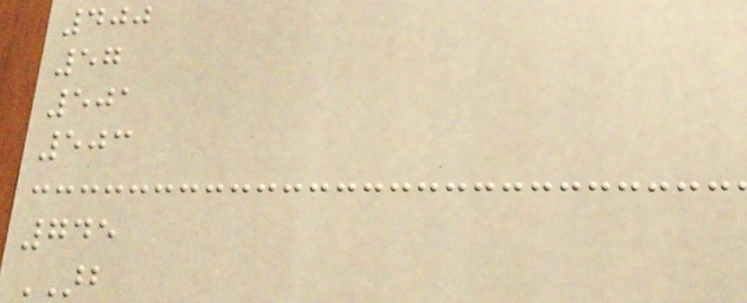400
57
501
503
745
ARB
